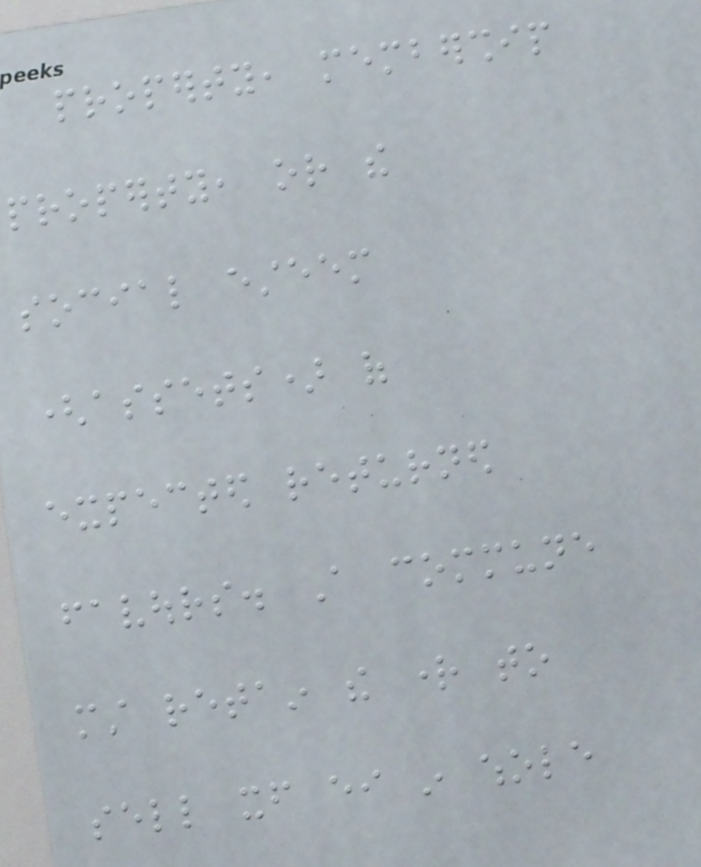property, membership
property, or the
social esteem
(assets) of
expected returned
favours. A commune
must retain the right to
sell itself either in whole
